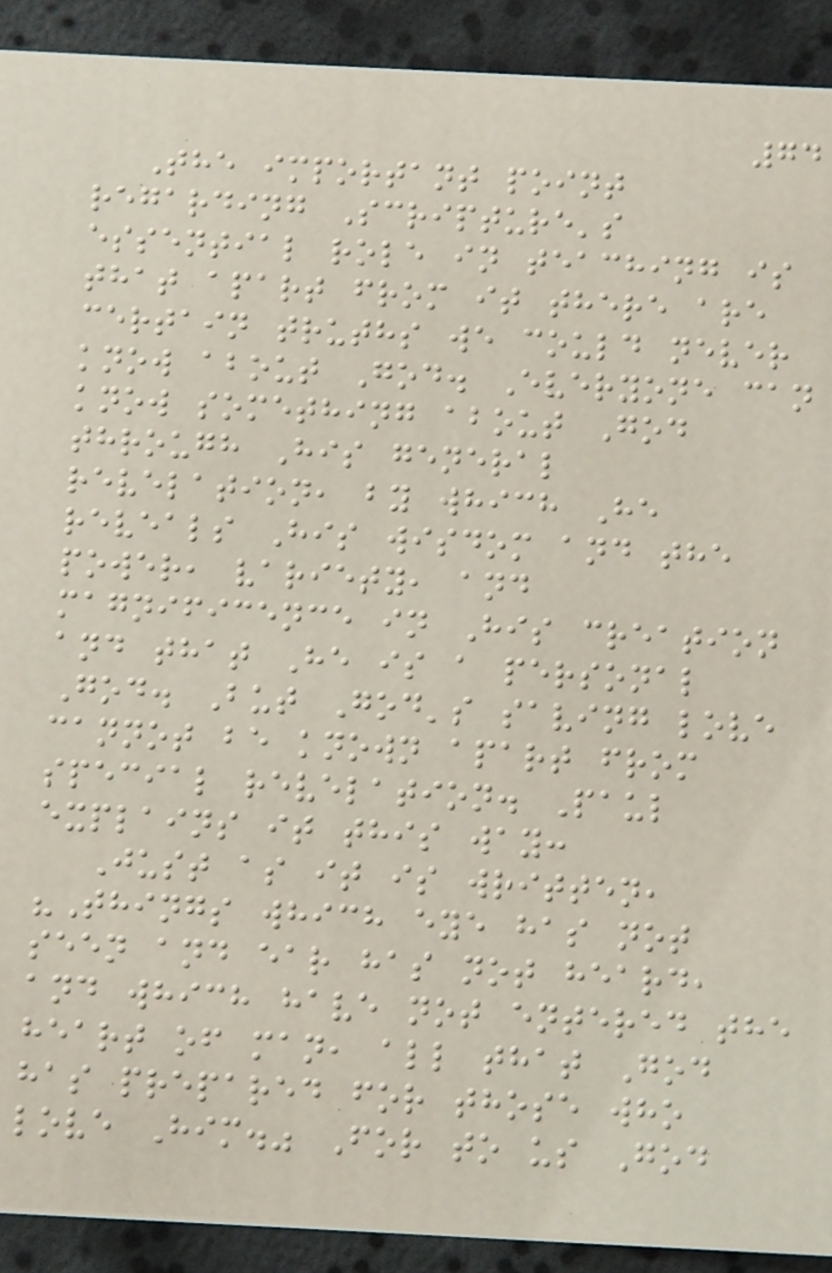74
The important point
regarding Scripture's
essential role in teaching is
that apart from it there are
certain truths we could never
know about God. Everyone can
know something about God
through His general
revelation, by which He
reveals His wisdom and the
power, variety, and
magnificence in His creation
and that He is a personal
God. But God's saving love
cannot be known apart from
special revelation. Paul
explains it this way:
Just as it is written,
"Things which eye has not
seen and ear has not heard,
and which have not entered the
heart of man, all that God
has prepared for those who
love Him." For to us God
